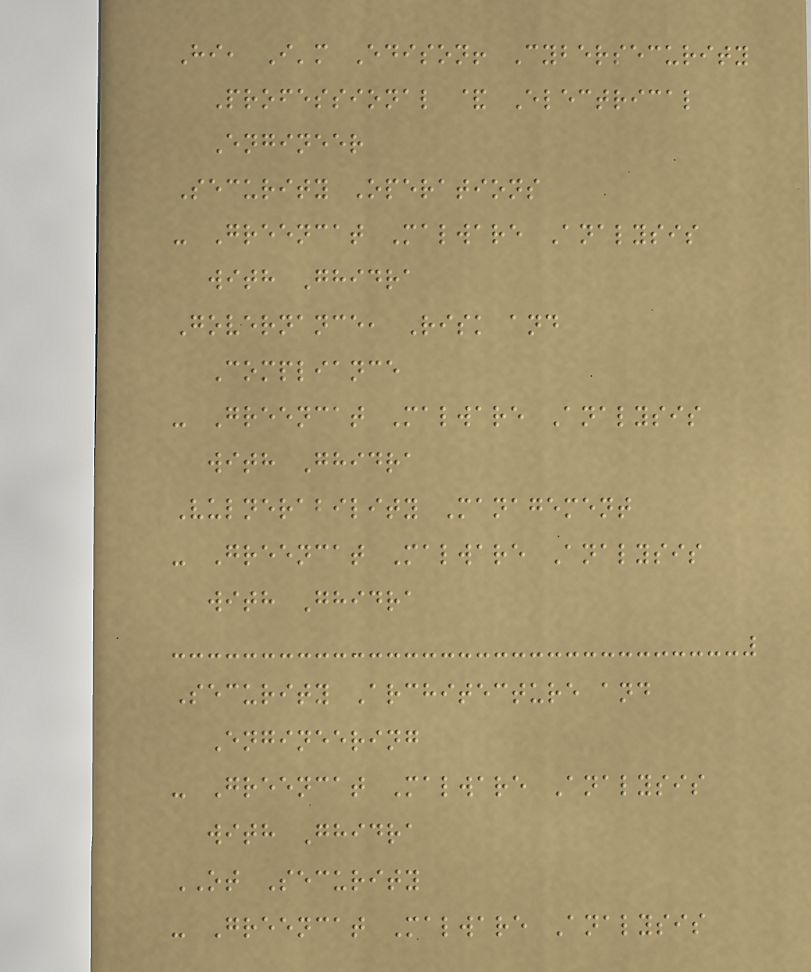Hi, I'm Edison! Cybersecurity
Professional & Electrical
Engineer
Security Operations
- Greencat Malware Analysis
with Ghidra
Governance, Risk and
Compliance
- Greencat Malware Analysis
with Ghidra
Vulnerability Management
- Greencat Malware Analysis
with Ghidra
Security Architecture and
Engineering
- Greencat Malware Analysis
with Ghidra
OT Security
- Greencat Malware Analysis
